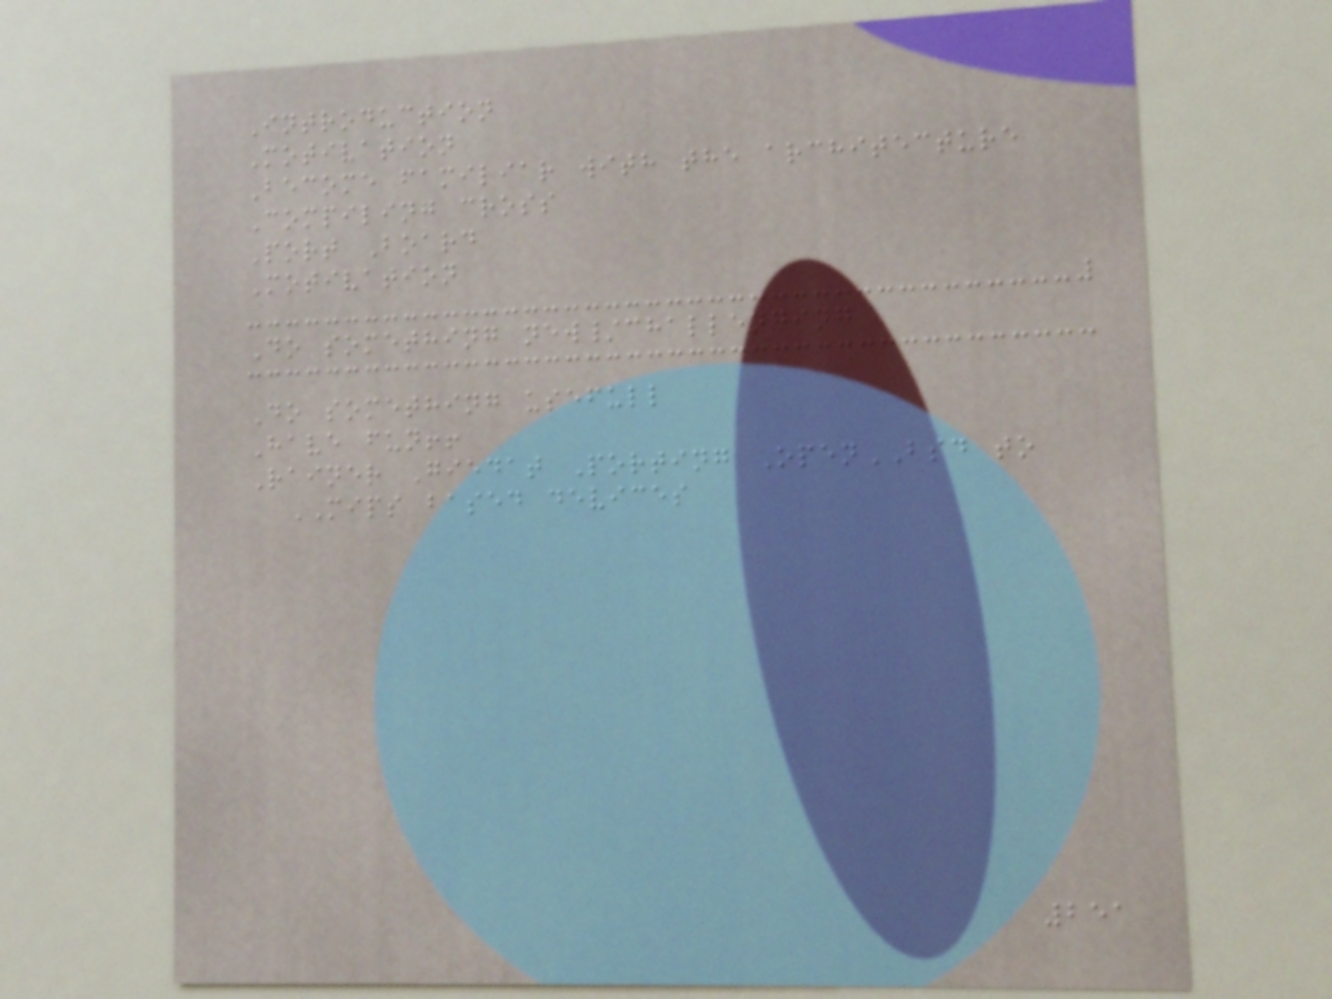Introduction
Motivation
Become familiar with the architecture
Compiling cross
Port Board
Motivation
Do something new/challenging
Do something usefull
Have fun!!
Rainer Giedat Porting OpenBSD to
MIPS based devices
251
